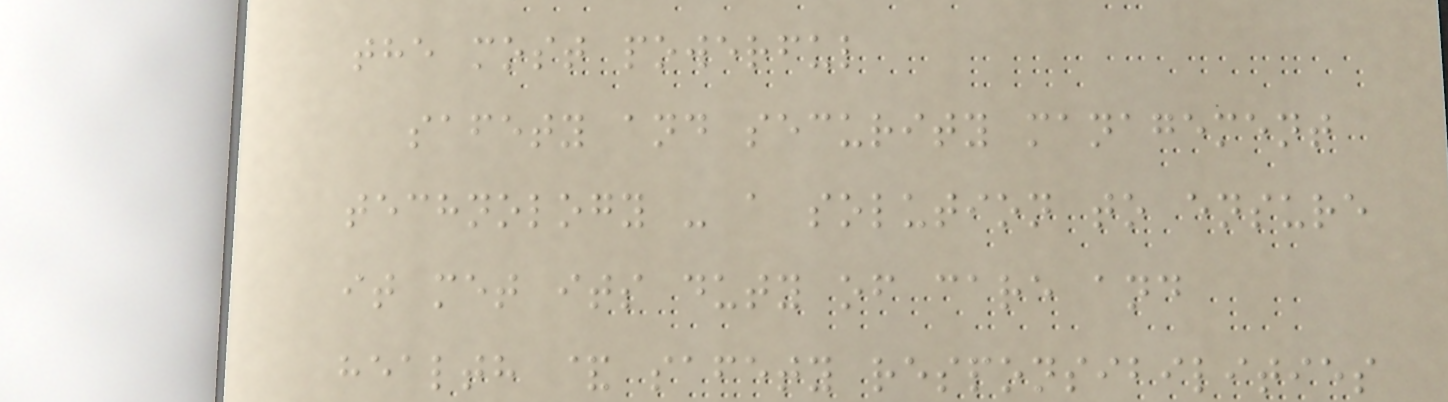the most powerful
safety and security management
technology - a solution to ensure
it met its duty of care and
health & safety responsibilities
